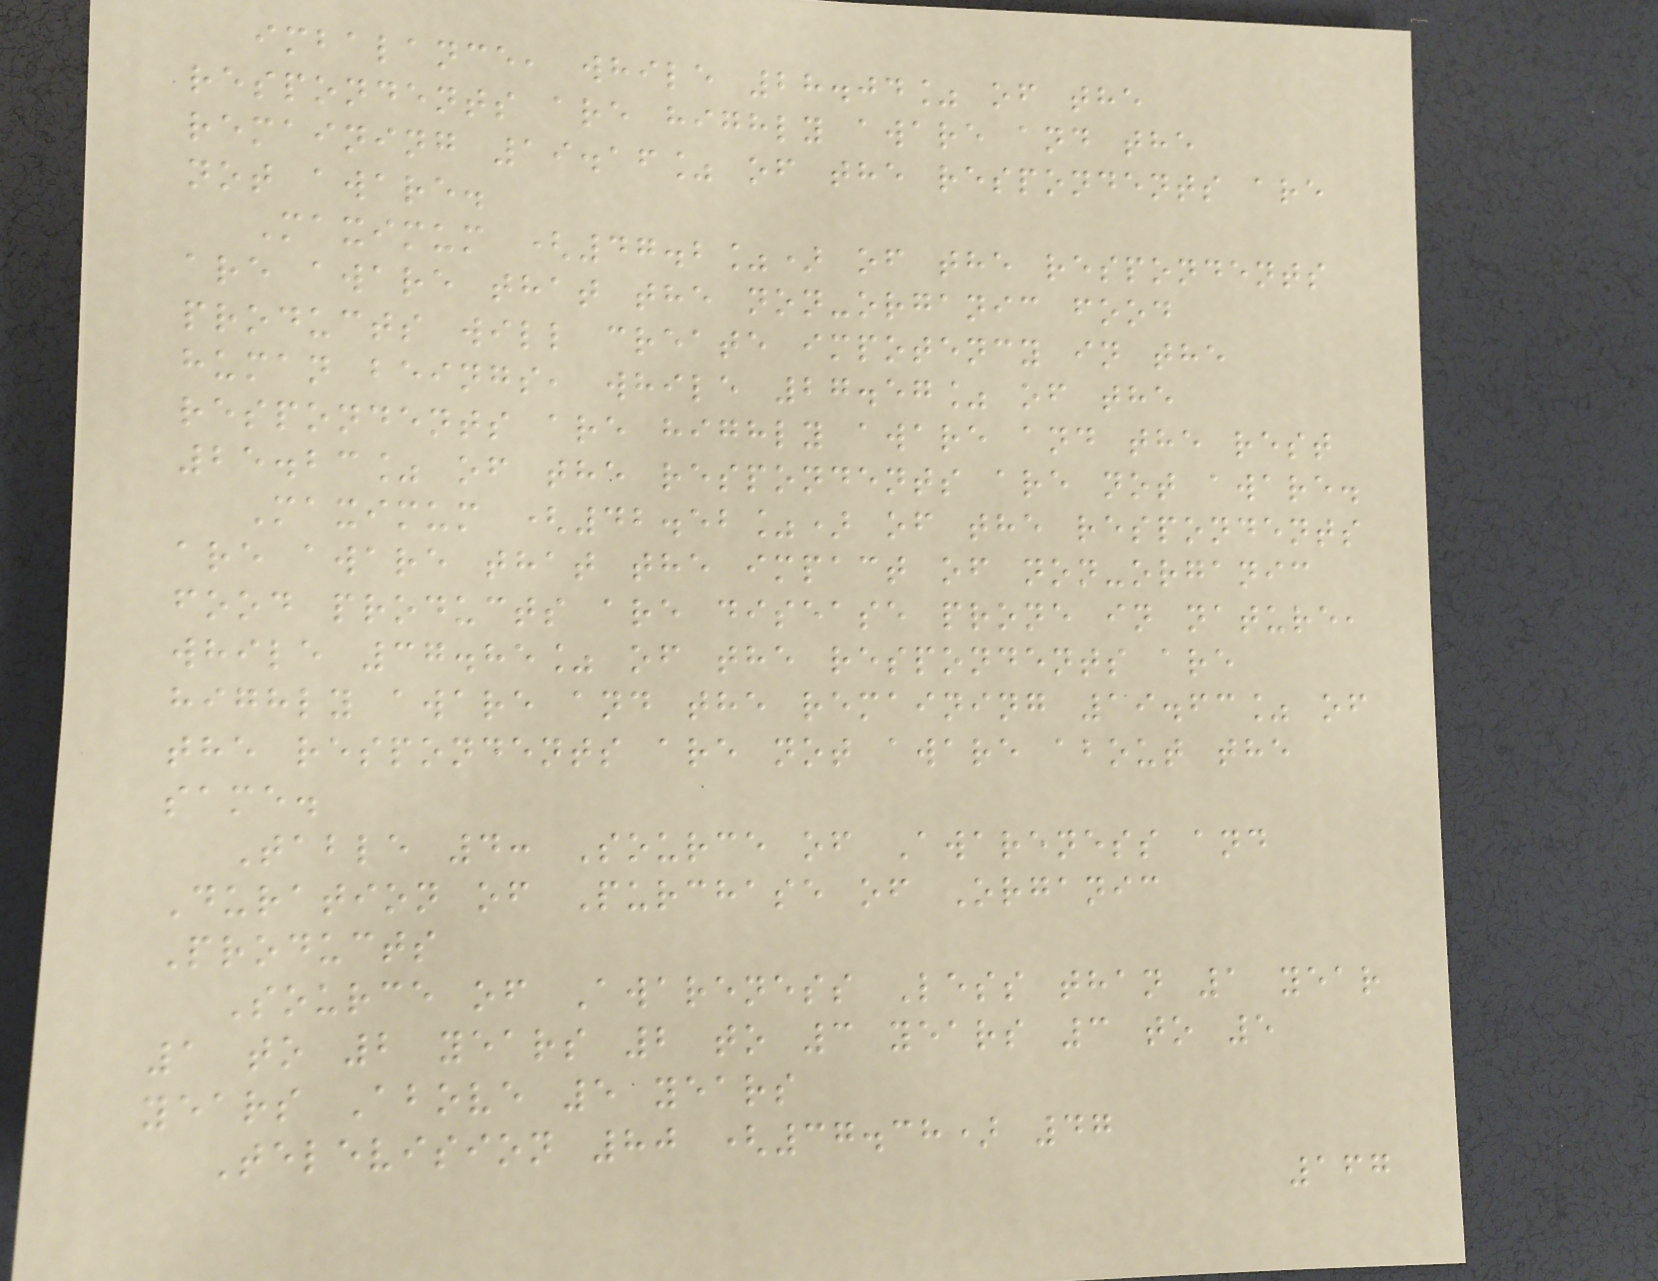imbalance, while 28.04% of the
respondents are highly aware and the
remaining 19.16% of the respondents are
not aware.
Maximum (47.2%) of the respondents
are aware that the non-organic food
products will create impotency in the
human beings, while 27.57% of the
respondents are highly aware and the rest
25.23% of the respondents are not aware.
Maximum (42.52%) of the respondents
are aware that the impact of non-organic
food products are disease prone in nature,
while 37.85% of the respondents are
highly aware and the remaining 19.63% of
the respondents are not aware about the
same.
Table 4: Source of Awareness and
Duration of Purchase of Organic
Products
Source of Awareness Less than 1 year
1 to 2 years 2 to 3 years 3 to 5
years Above 5 years
Television 80 (37.38) 47
167
